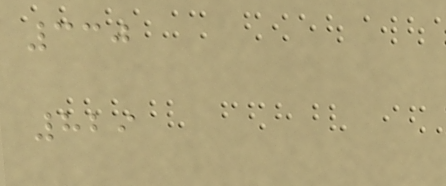330
829
